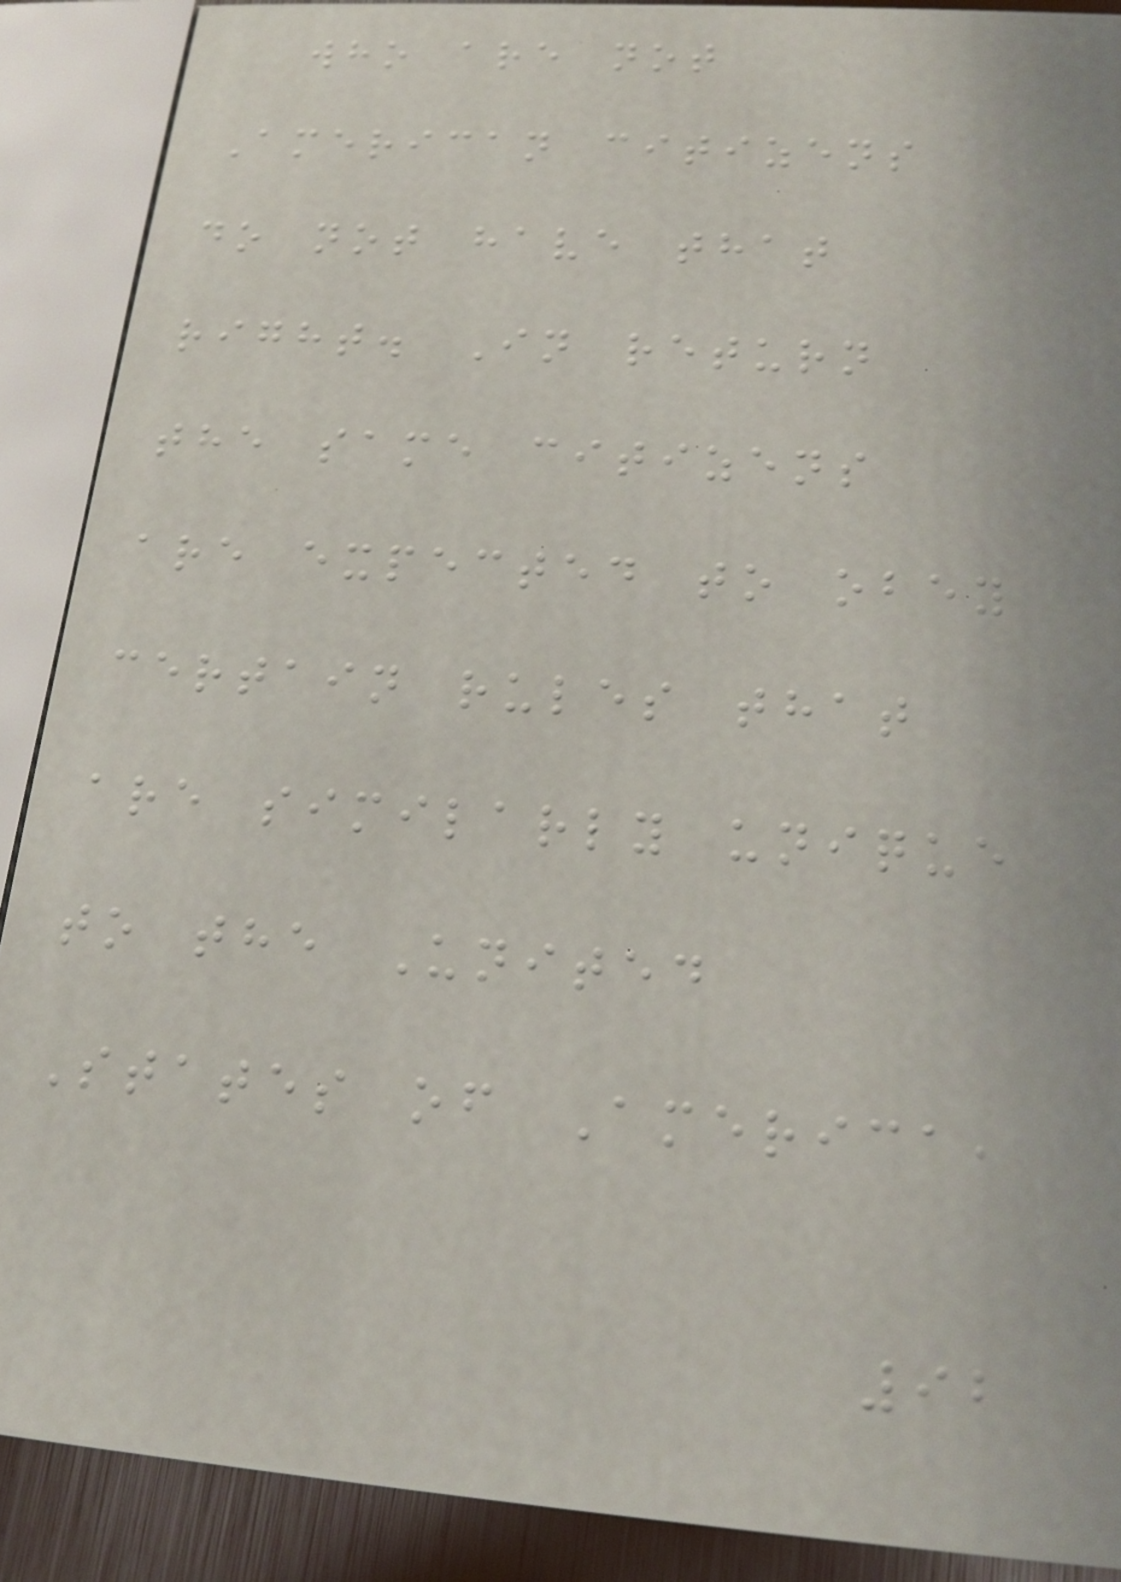who are not
American citizens
do not have that
right. In return
the same citizens
are expected to obey
certain rules that
are similarly unique
to the United
States of America,
92
